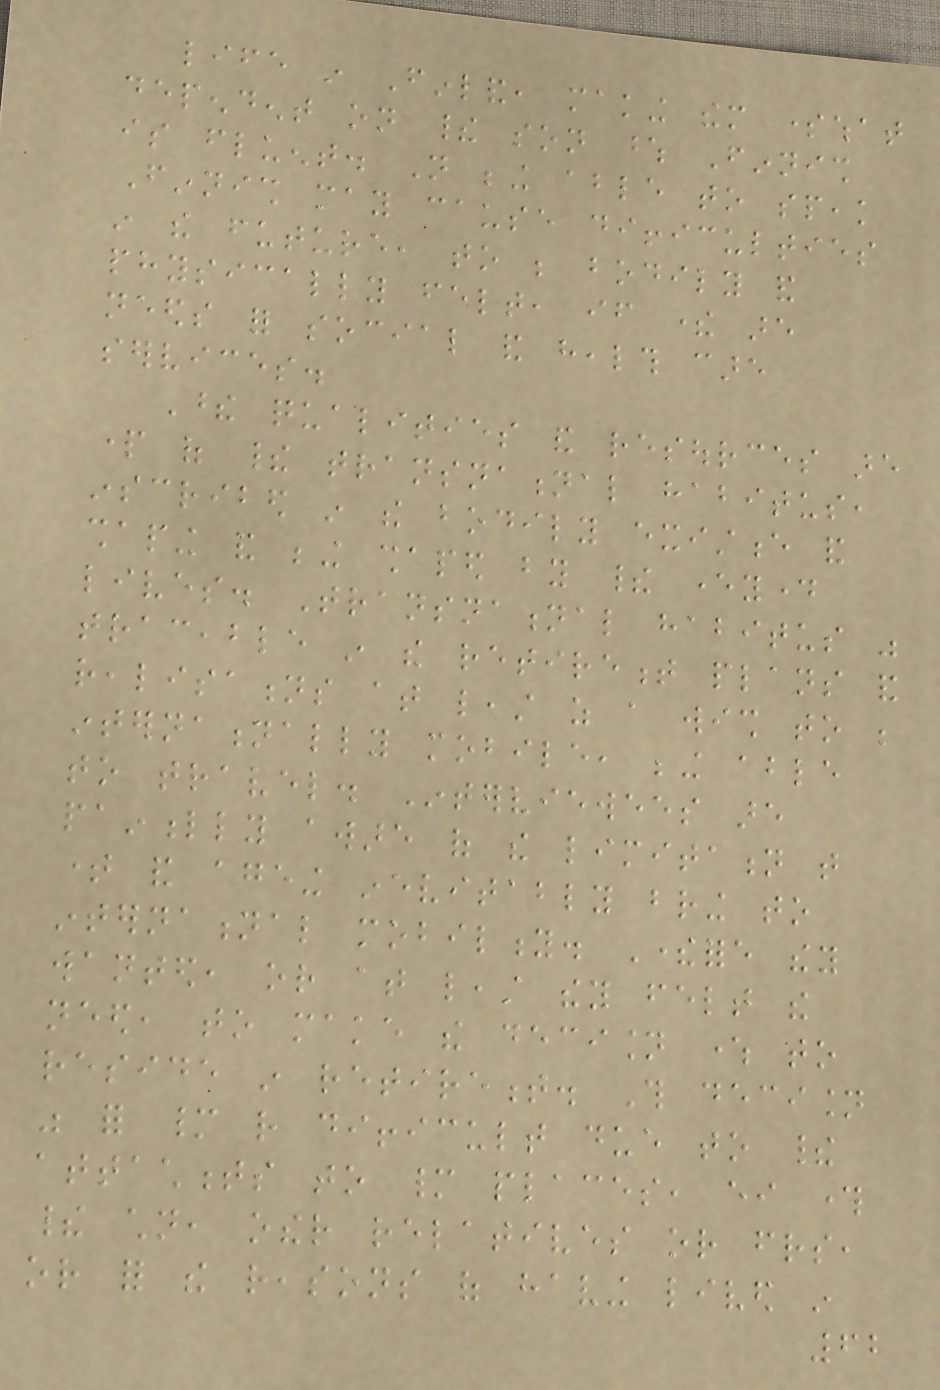life in Finland, making them somewhat
dependent on their son whose Finnish
is fluent. Not being able to speak
Finnish may cause difficulties
in the future, to be bodily and
physically felt, if there are
needs for social and health care
services.
These qualities and resources are
part of their transnational habitus,
inscribed in the bodily existence and
shaping and being shaped by their everyday
lives. Transnational habitus was
traceable in the retirement plans and
realisations at least as a wish to be
internationally mobile, being able
to travel. Interviewees are
painfully aware of the limitation that
time and ageing inevitably bring to
international mobility. Therefore they
wanted, or at least they felt the
need, to make the decision where to
reside in retirement. This decision
was for many rather difficult due to their
attachments to many places, either through
their children, other relatives or friends,
or for the reasons of having lived in
62
